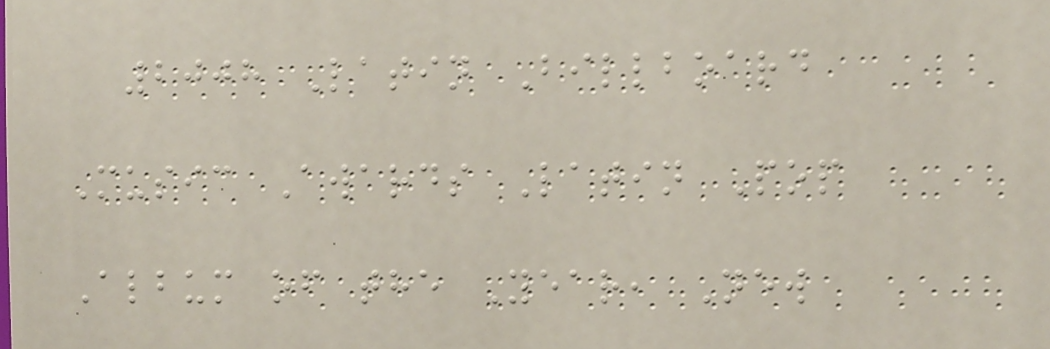2008 Latin Billboard
Music Awards Latin Pop
Album of the Year, New
